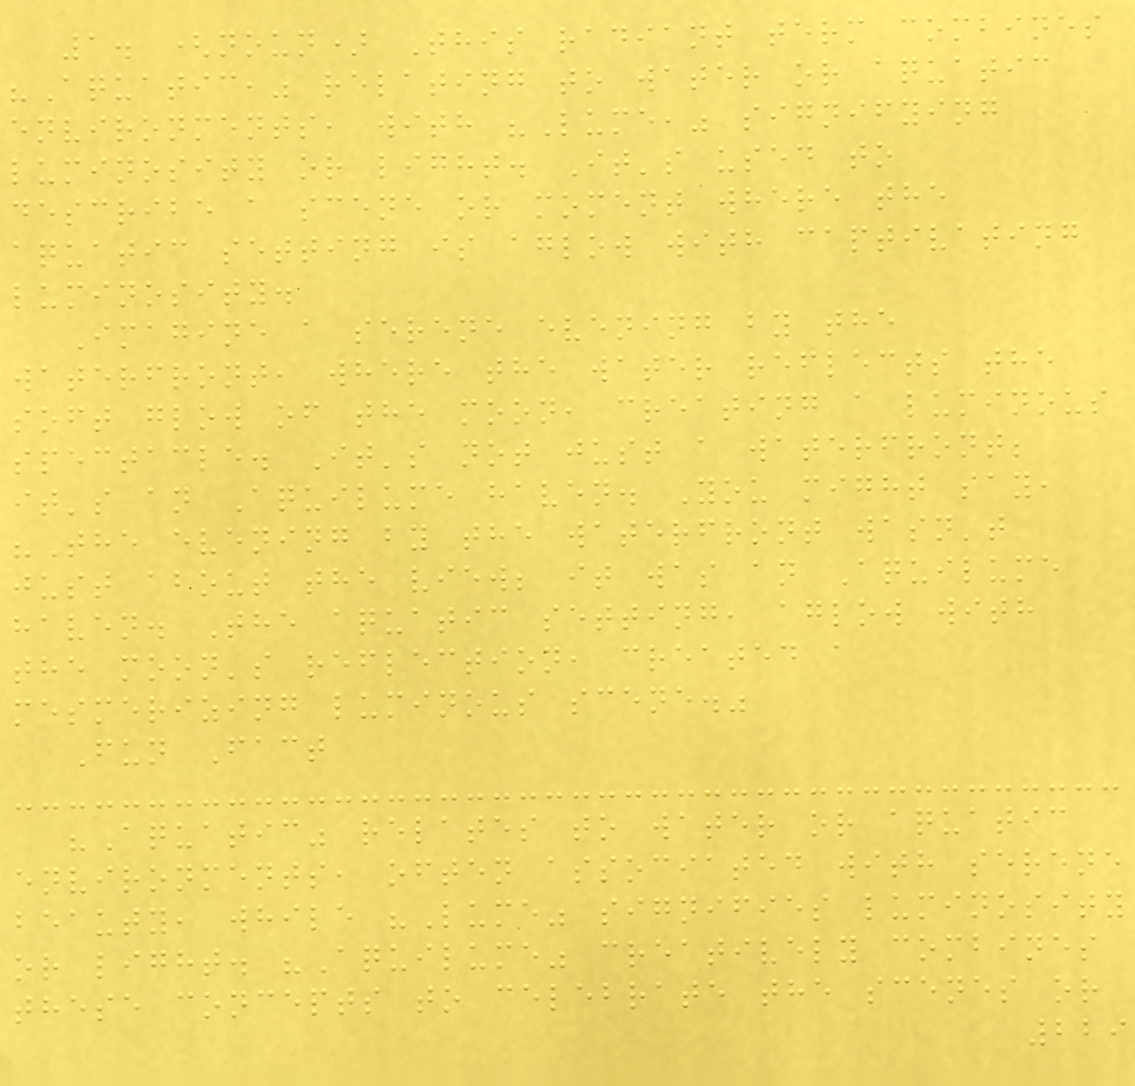1. (noun) This radiant term combines
"Aquatic," relating to water or aquatic
environments, with "Lume," signifying
luminosity or light. It's used to
describe a scene or moment where the
aquatic setting is aglow with captivating
luminosity.
Imagine a serene evening by the
waterfront, where the water reflects the
soft glow of the moon, creating a luminous
spectacle. It's not just a waterfront;
it's an Aquilume haven. You might say,
"The evening by the waterfront wasn't
just about the view; it was an Aquilume
haven. The aquatic setting, aglow with
the moon's reflection, created a
mesmerizing luminous scene."
Fun Fact
"Aquatic" relates to water or aquatic
environments, often associated with serene
beauty, while "Lume" signifies luminosity
or light. "Aquilume" creatively combines
these concepts to celebrate the scenes or
229
